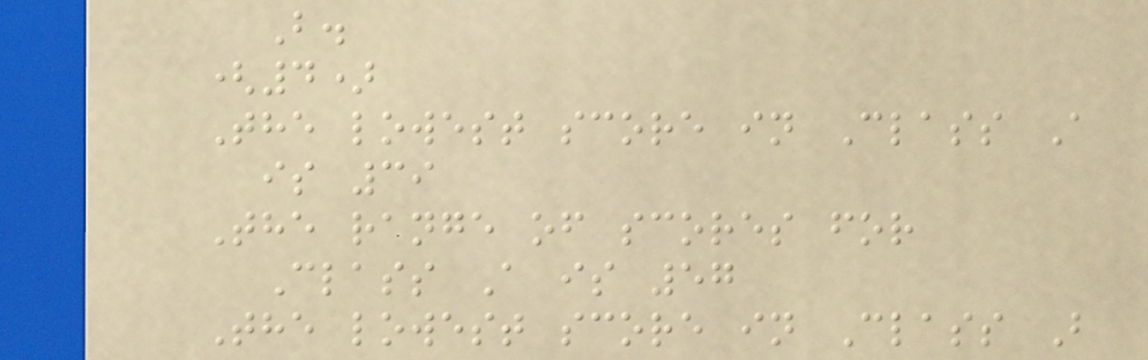B.
(4)
The lowest score in Class A
is 39
The range of scores for
Class A is 57
The lowest score in Class B
